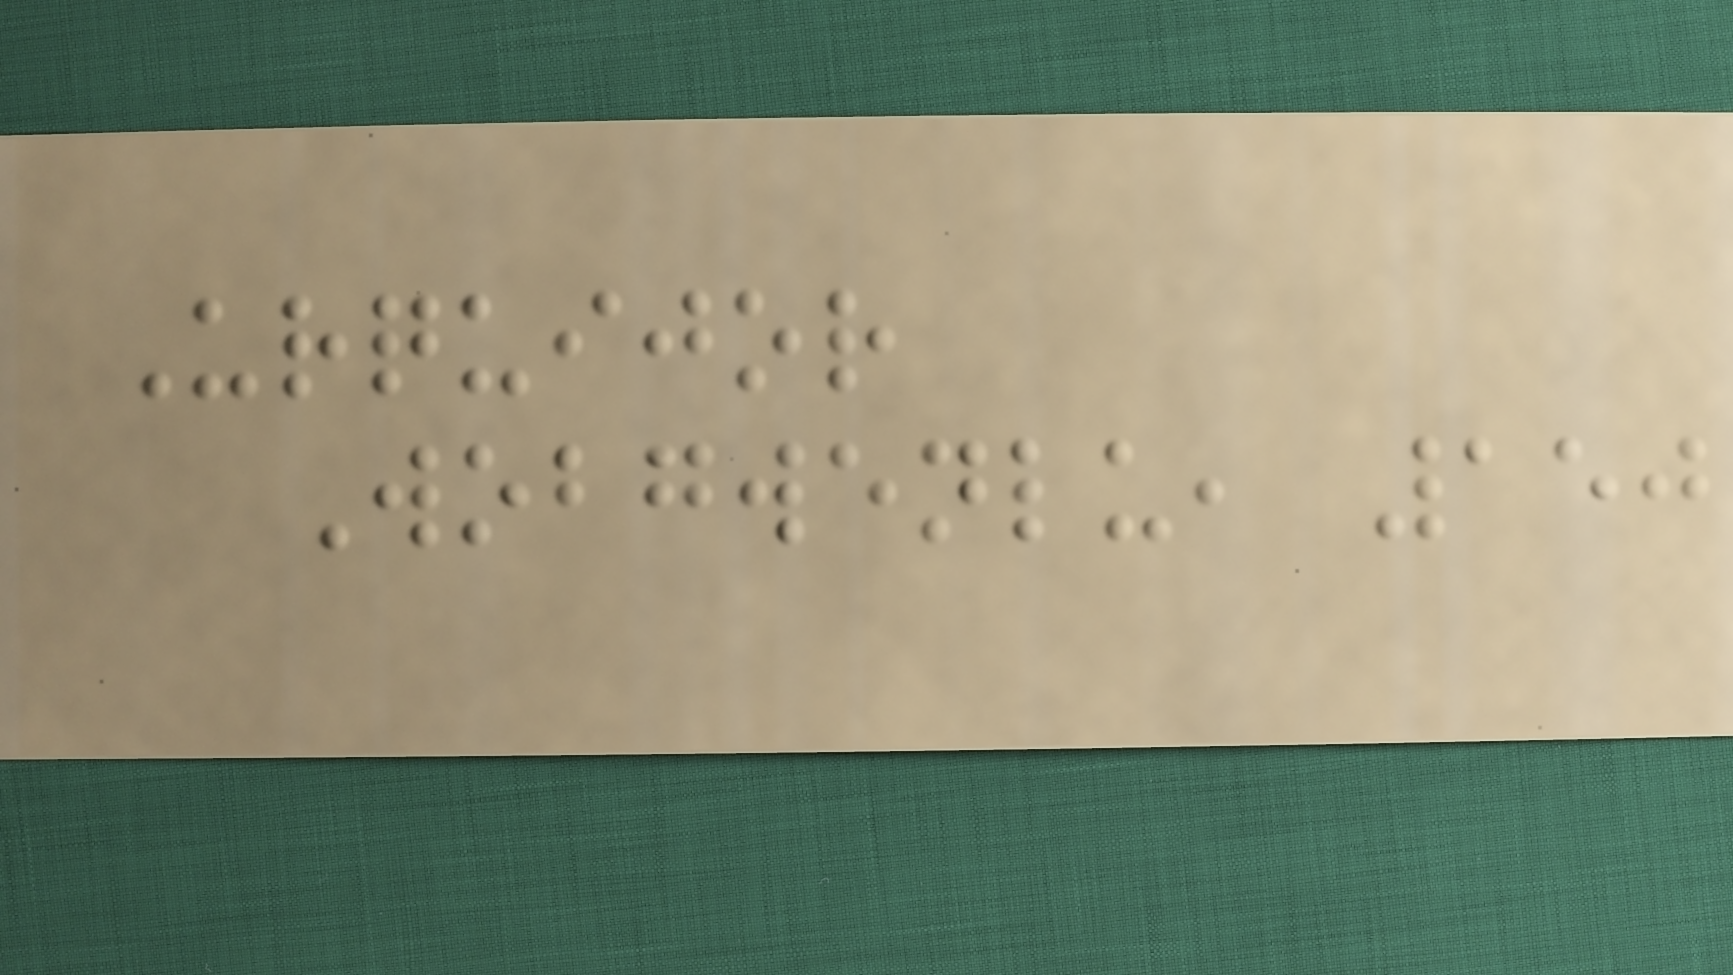Urquijor
Wobgwenlu, 150
